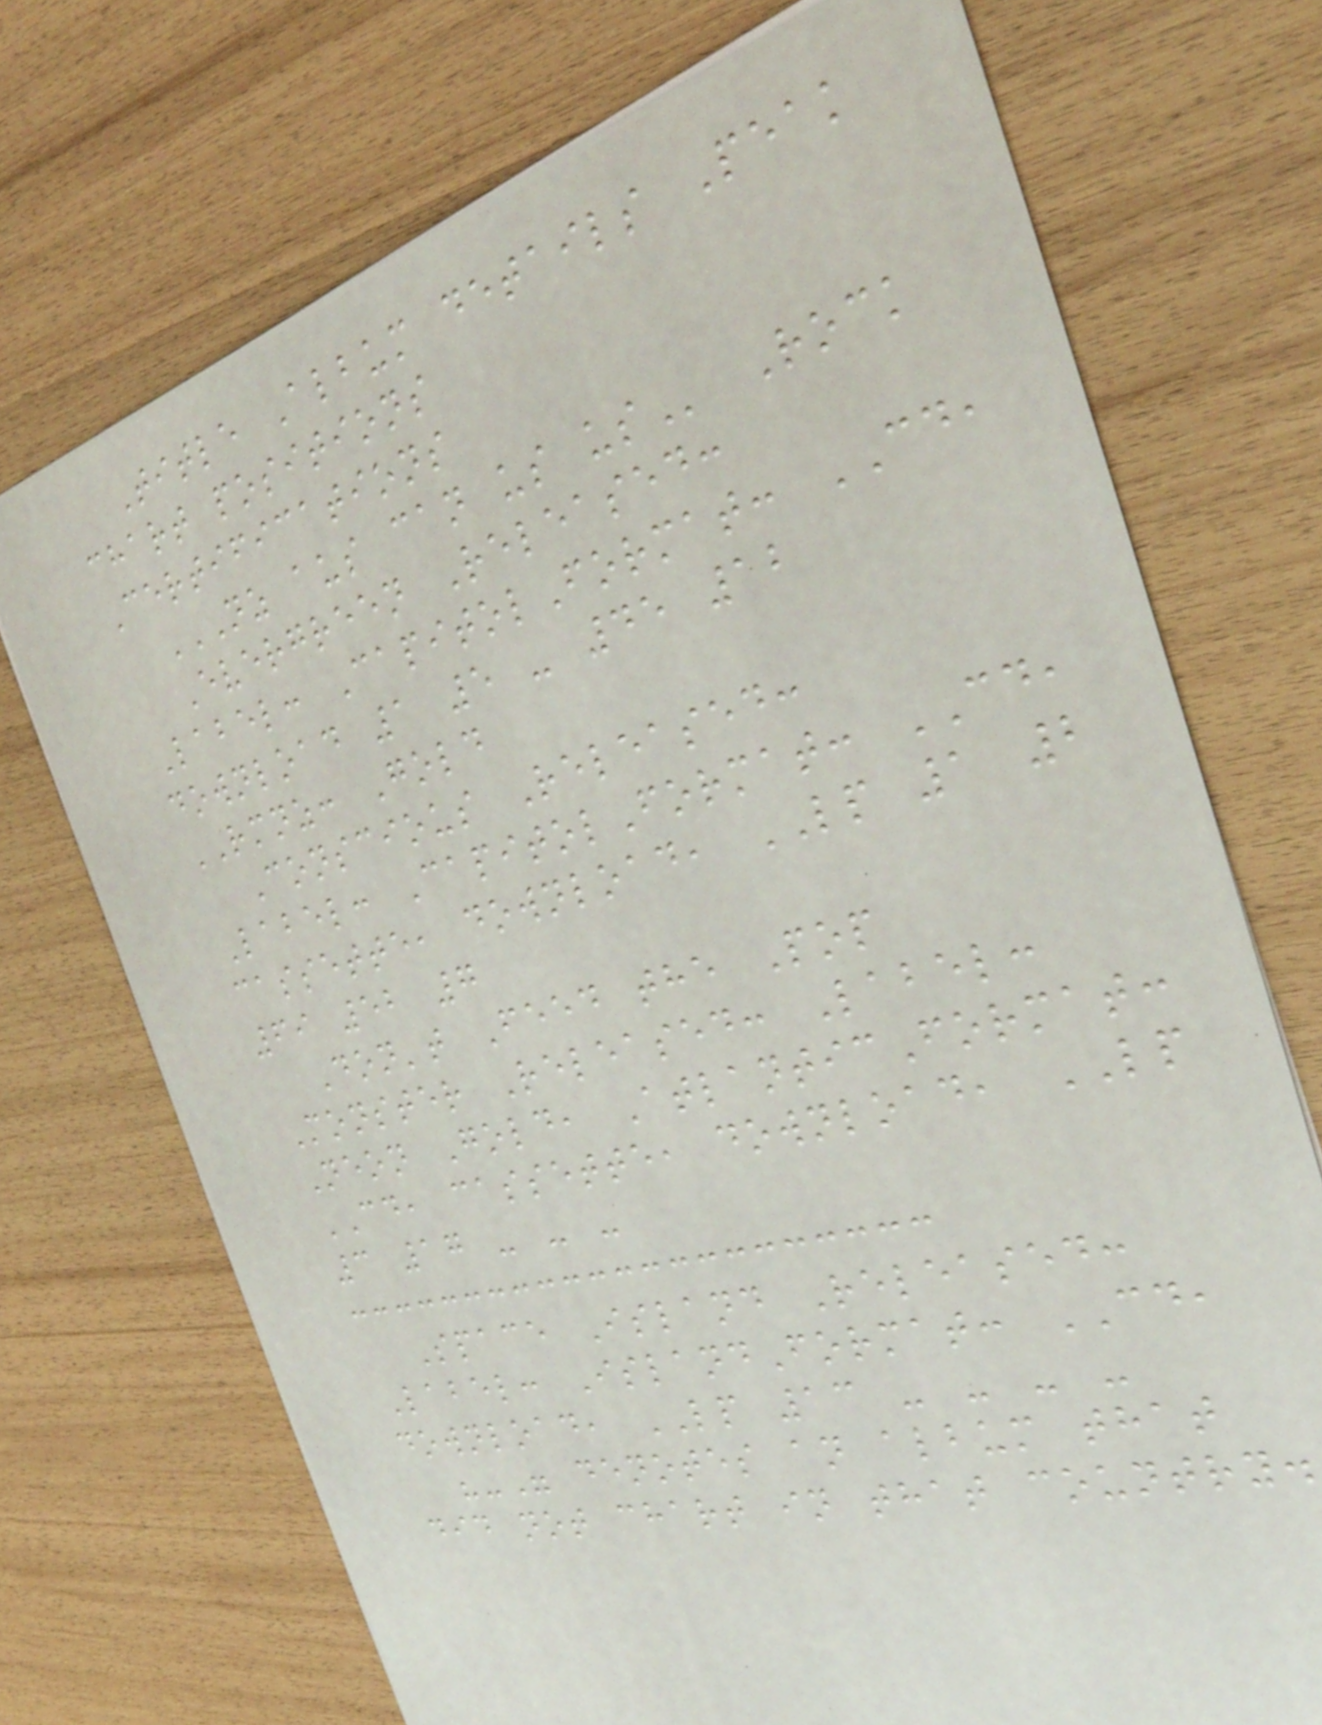Title Album details Peak
chart positions
Certifications
NZ AUS CAN US US Rock
Evergreen Released:
Label: CapitolFormat: CD,
download 1 5 - 45 12
RMNZ: Gold
Conscious Released:
Label: CapitolFormat: CD,
cassette, download, LP 1 2
69 52 7
Don't Feed the Pop
Monster Released: Label:
Neon Gold, AtlanticFormat:
CD, cassette, download, LP
3 17 - - -
Space Island Released:
Label: IslandFormat: CD,
download, LP 13 - - - -
"-" denotes an album that
did not chart in that country.
